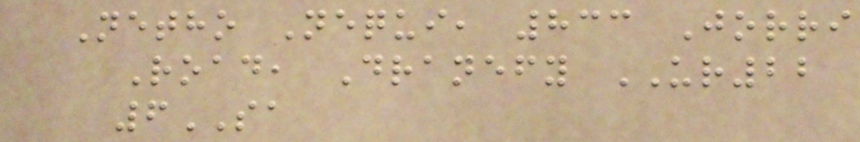Netho Nequi, 833 Jorri
Road, Dranefy UR22
6SA
